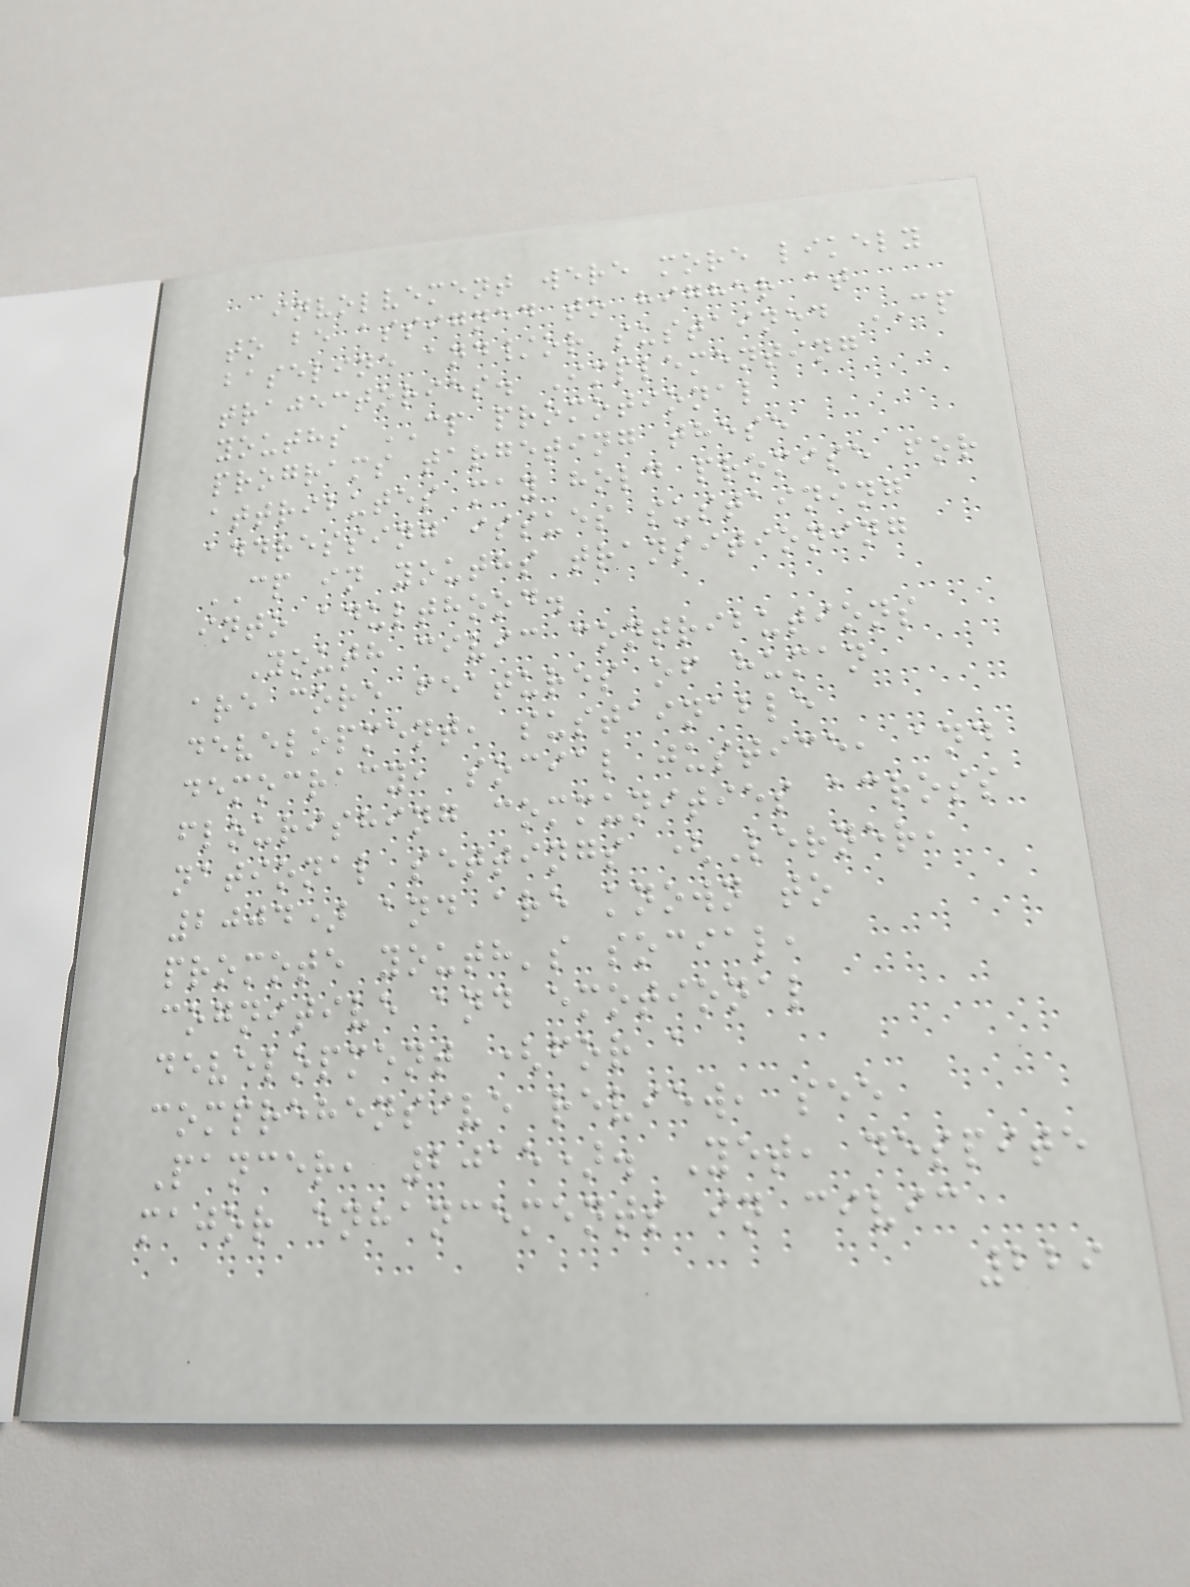involvement were more likely
to be assigned to higher at
baseline and/or sustained CP
trajectories. Implementing
youths CP promotional
programs targeting these
attributes may hold promise for
addressing issues sustaining
CP in youths transitioning
into adulthood.
Youth civic contributions
are core features of human
development, sustainable
democracy, social justice, and
flourishing communities across
national settings (Lerner,
2004) and are known to
promote youth's social,
cognitive and emotional
development (for a
comprehensive review, see
Pancer, 2015). Yet, despite
major enhancements in civic
229
